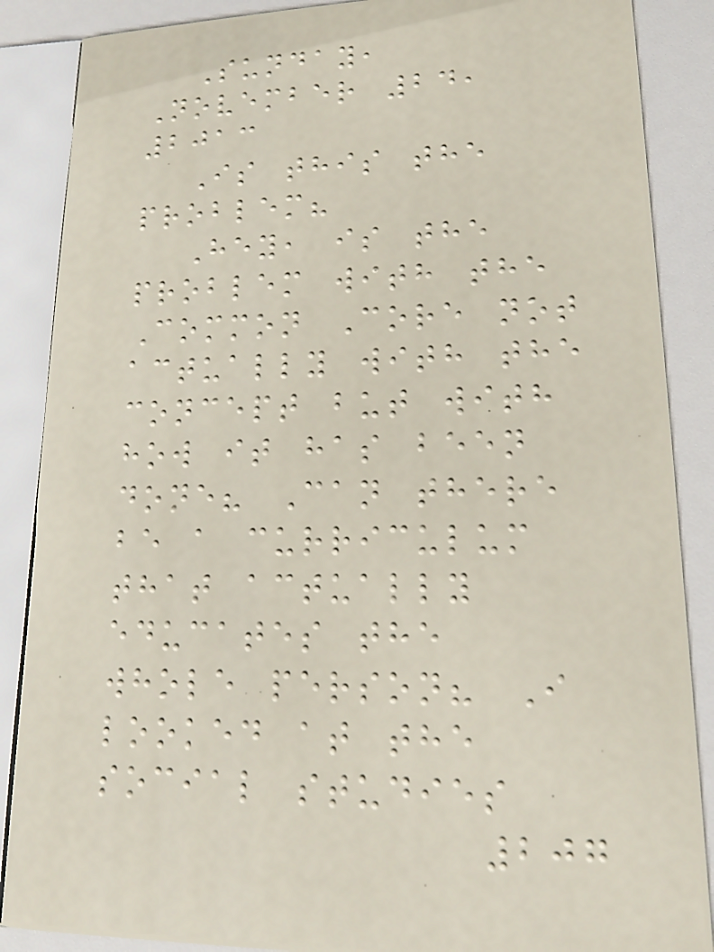Sunday,
November 24,
2013
Is this the
problem?
Hey, is the
problem with the
Common Core not
actually with the
concept but with
how it has been
done? Can there
be a curriculum
that actually
educates the
whole person? I
looked at the
social studies
207
